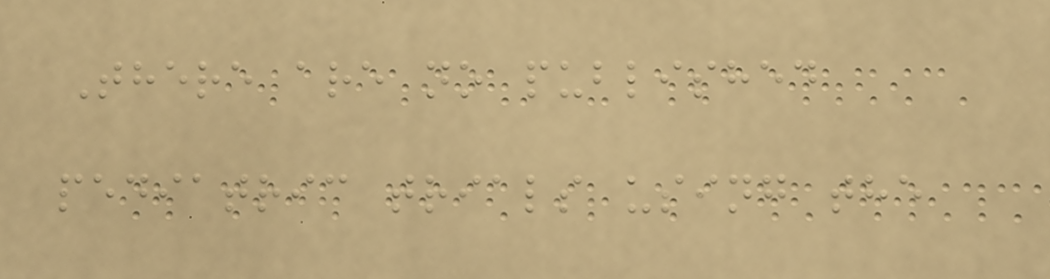There are no published
pediatric trials using the
